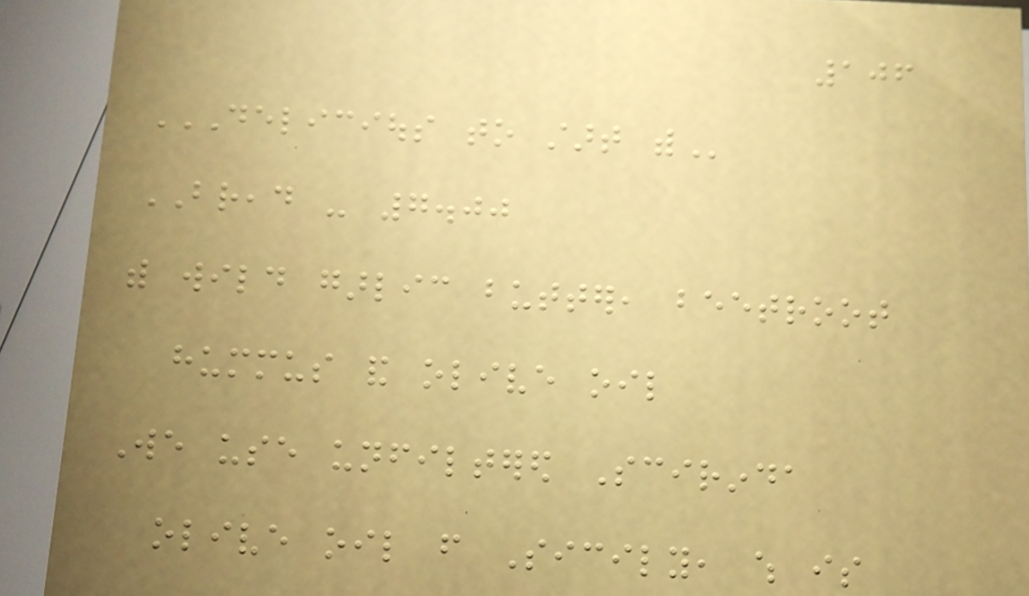106
DELICIOUS TO START WITH
BREAD - 7.00
with wild garlic butter, beetroot
hummus and olive oil
We use unfiltered Scirinda
olive oil from Sicily, which is
